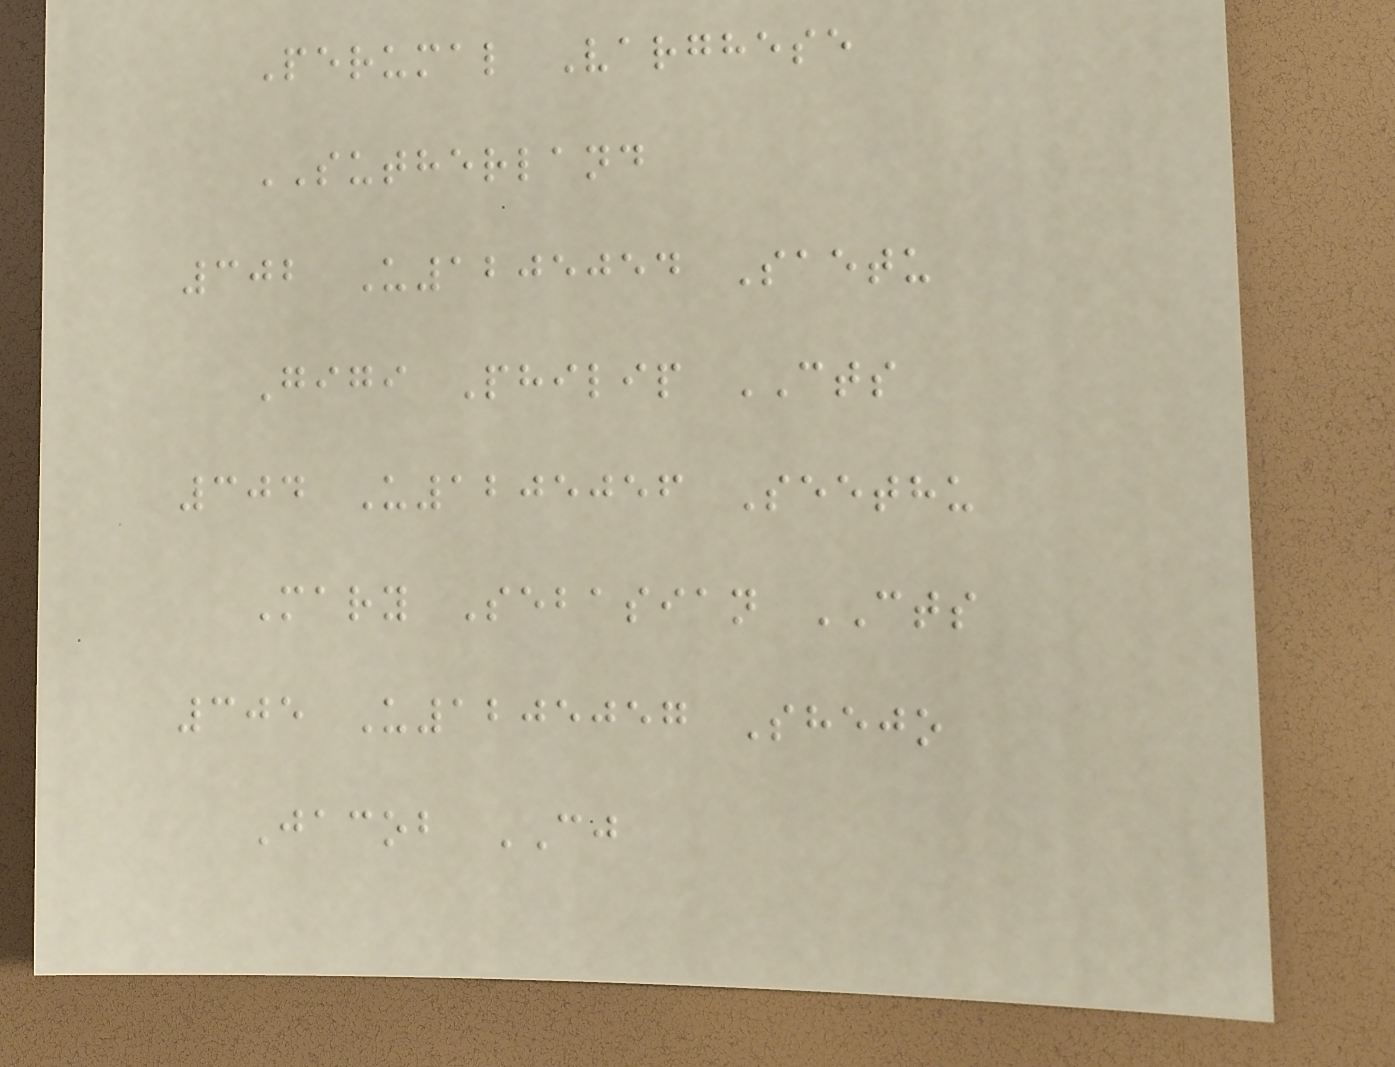Perumal Varghese
SUTHERLAND
302 U1205054 Saetu
Gigi Philip CTS
304 U1205056 Seethu
Mary Sebasian CTS
305 U1205057 Shejo
Jacob CJ
